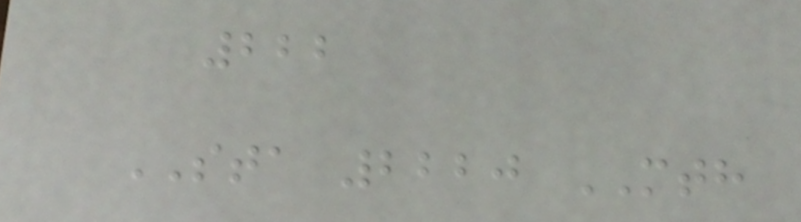222
STA 2220 MTH
